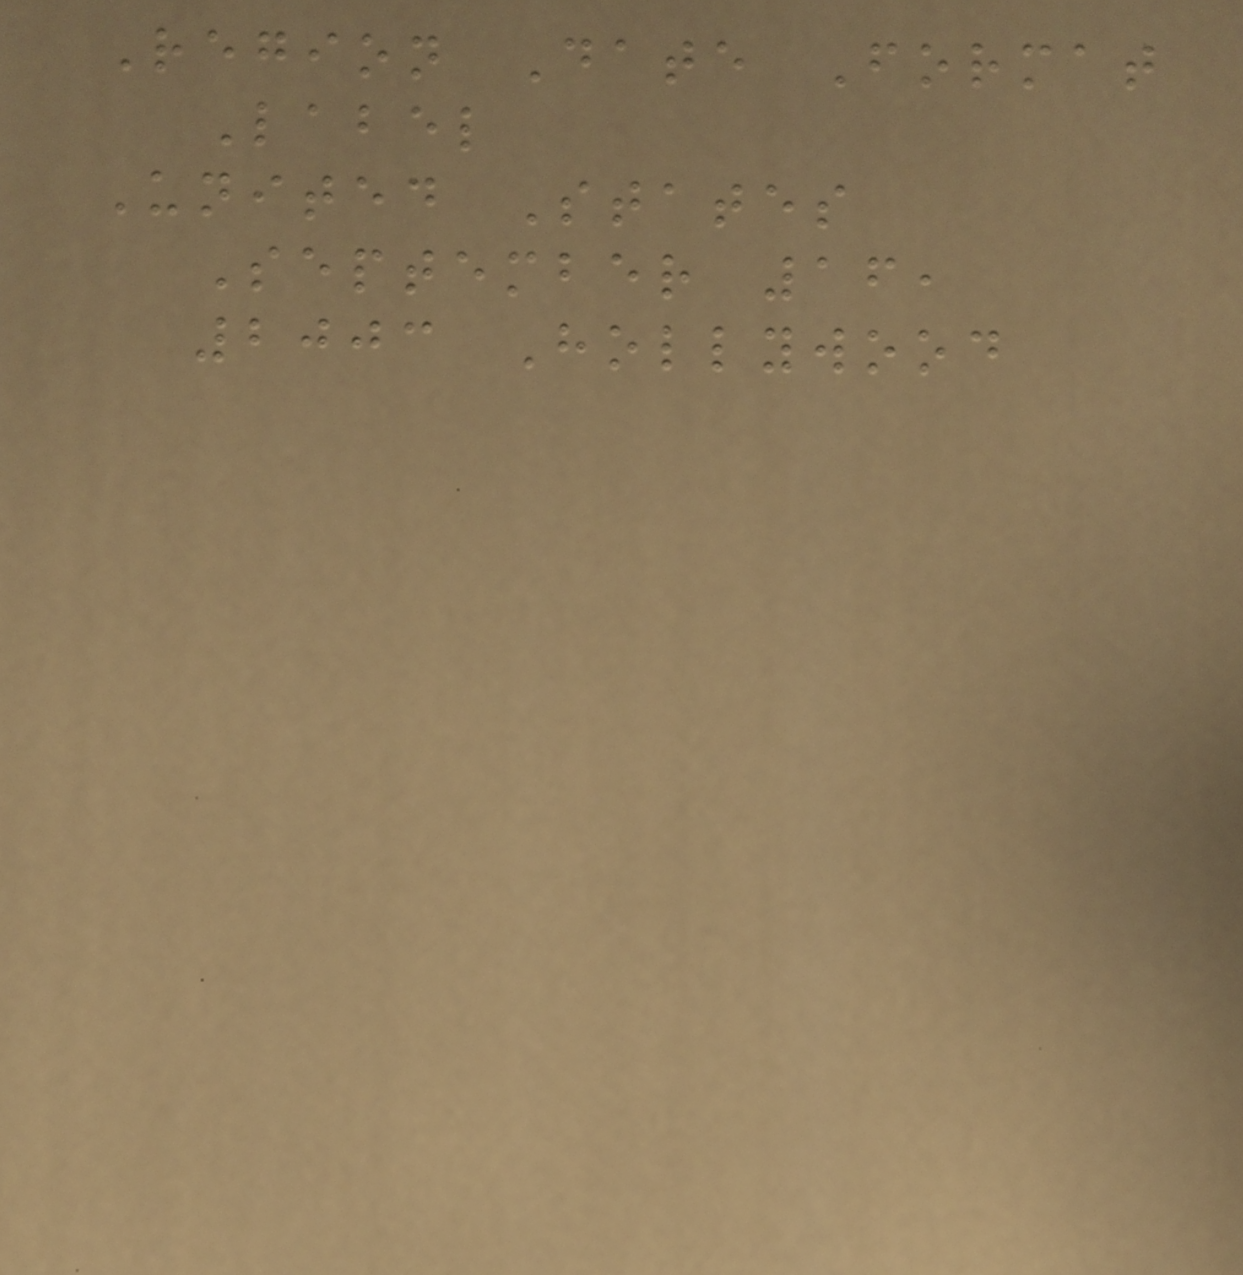Region Date Format
Label
United States
September 16,
2003 Hollywood
